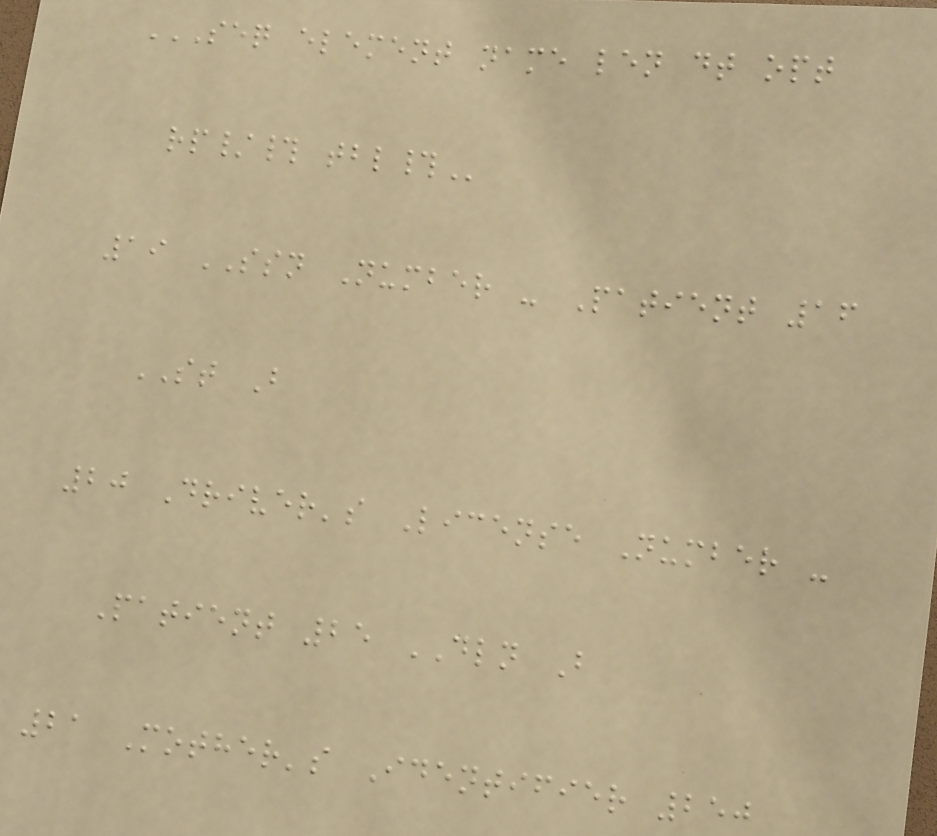SEQ ELEMENT NAME LEN DT OPT
RP/# TBL#
19 SSN Number - Patient 16
ST B
20 Driver's License Number -
Patient 25 DLN B
21 Mother's Identifier 250
